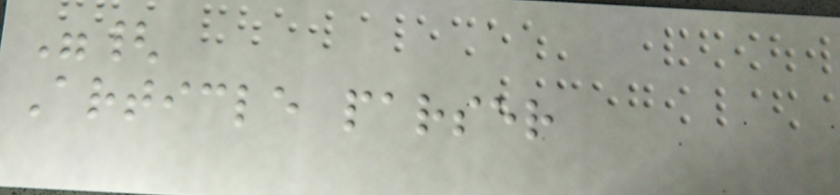"{
Article parser
